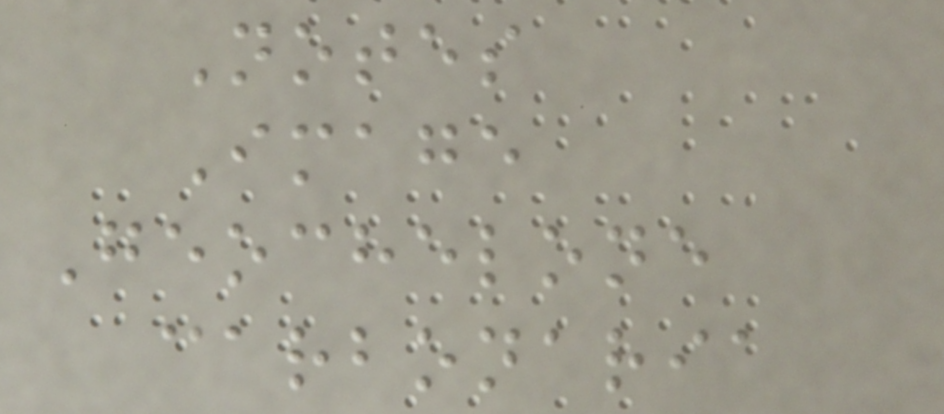Notes
Image
Geochelone
carbonaria
